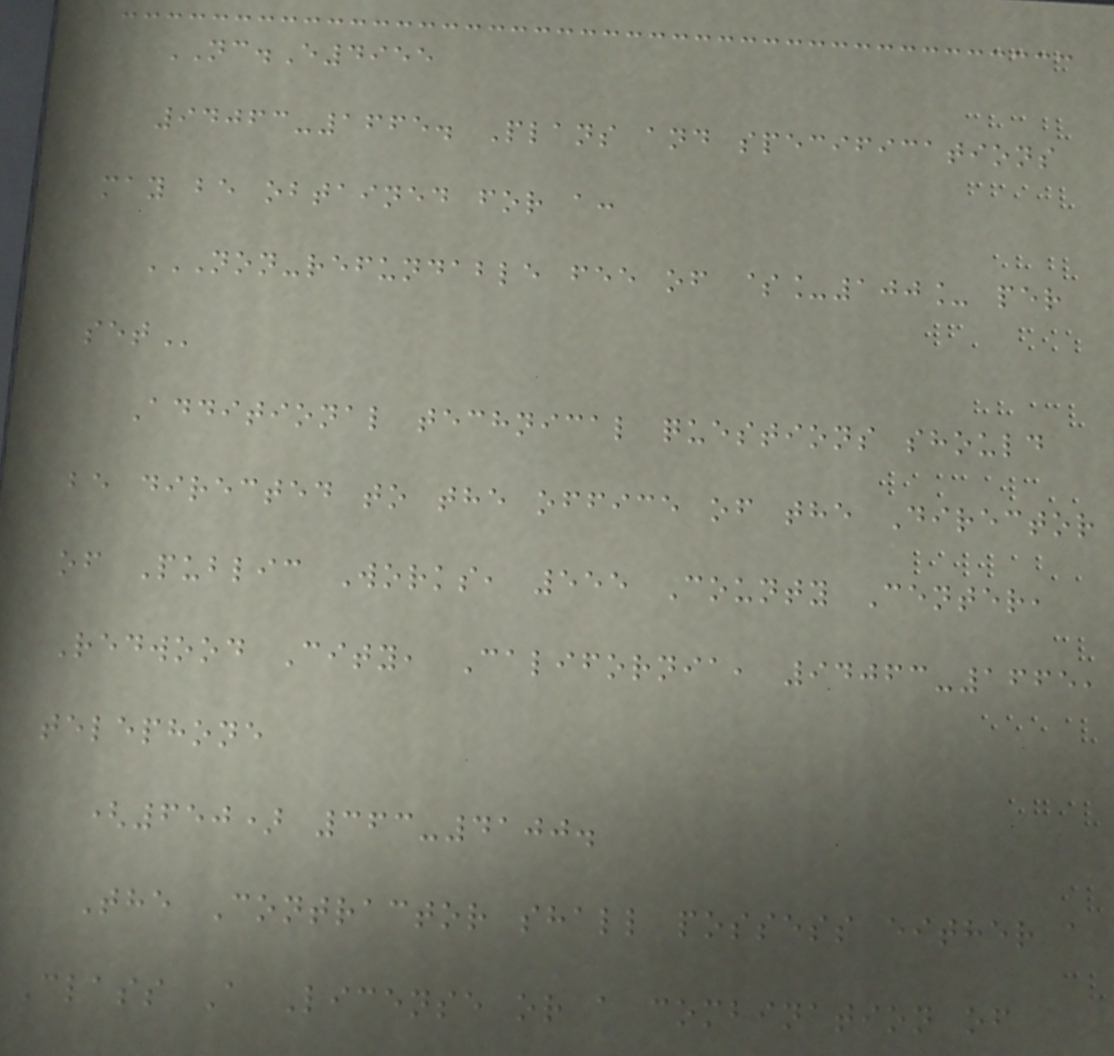NC.E4955
94063-1665. Plans and specifications
may be obtained for a:
NON-REFUNDABLE FEE OF $_100_ PER
SET
Additional technical questions should
be directed to the office of the Director
of Public Works, 555 County Center,
Redwood City, California, 94063-1665,
telephone
(650) 363-4100.
The Contractor shall possess either a
Class A License or a combination of
